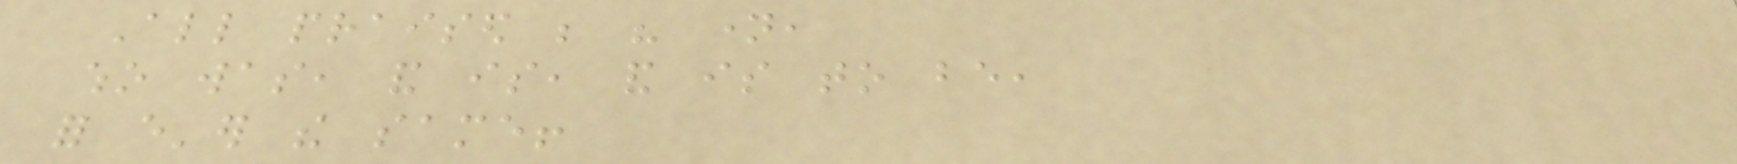All praised be his name,
who was, and is, and is to be,
for e'er the same!
